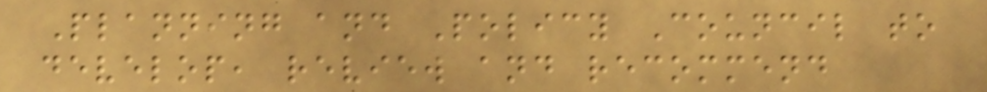Planning and Policy Council to
develop, review and recommend
